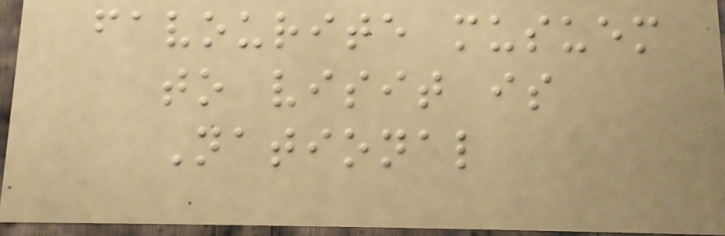favourite musuem
to visit is
National
